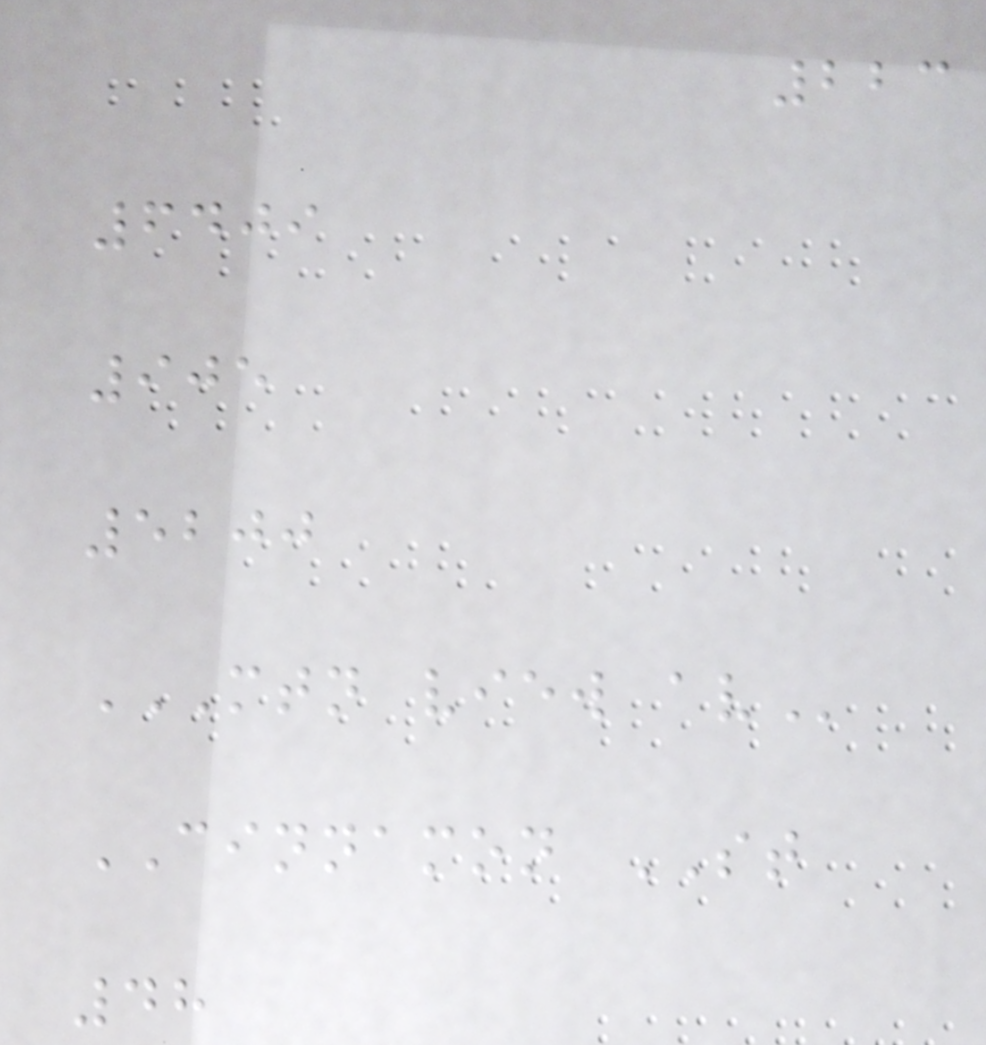223
6409
905
5200
MTN VIEW AV
CINNAMON ST
48
